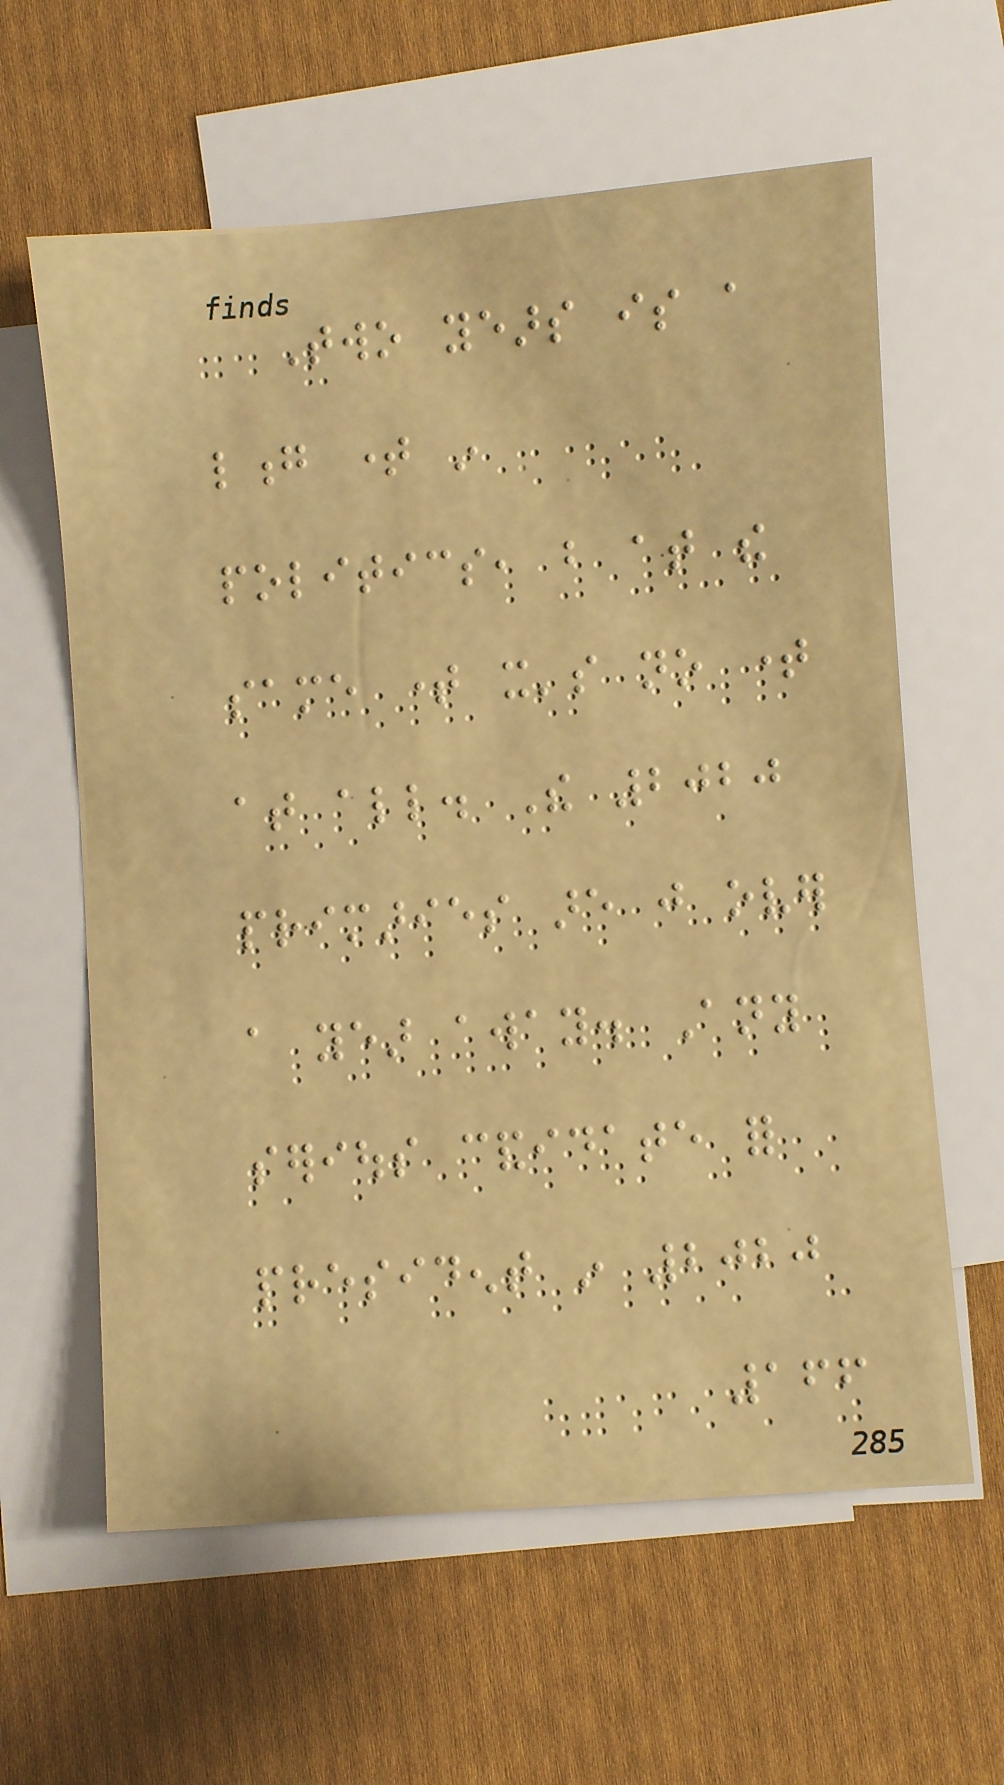Two years is a
long time in
politics, but at the
same time it's no time
at all. The 2020
primaries are just over
a year away. Any
serious candidate for
president in 2020
166
